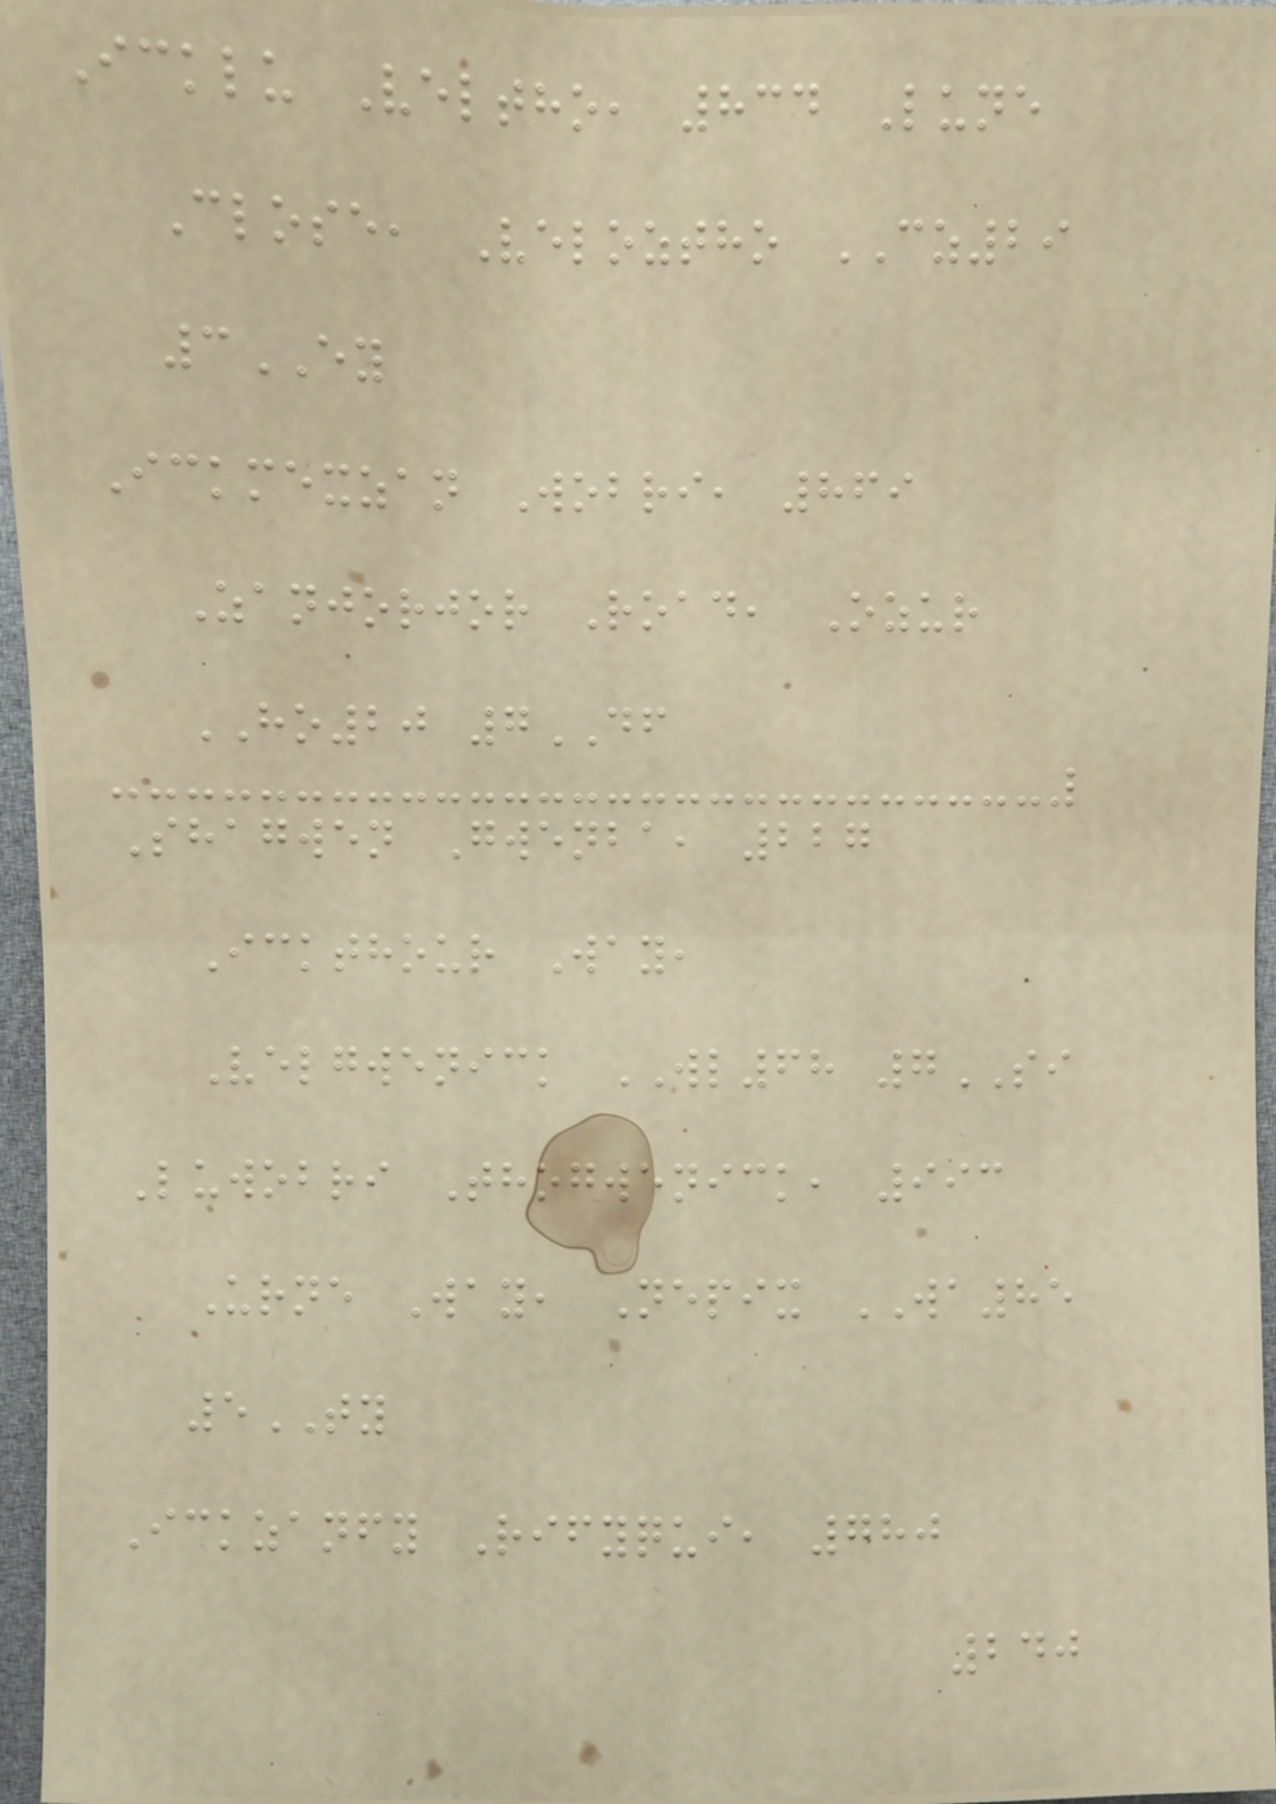Icklu Veltho, 834 Lune
Close, Veloztho CZ29
3EY
Ickmexzan Wobri, 869
Zanjorjor Road, Ozur
HO20 7DF
Shagwen Gwenba, 227
Ickthour Way,
Velgwenick WL68 7SI
Luwobri Thogwenick, 993
Urne Way, Nepix WA85
5TY
Ickzanfy Rifyqui, 780
240
